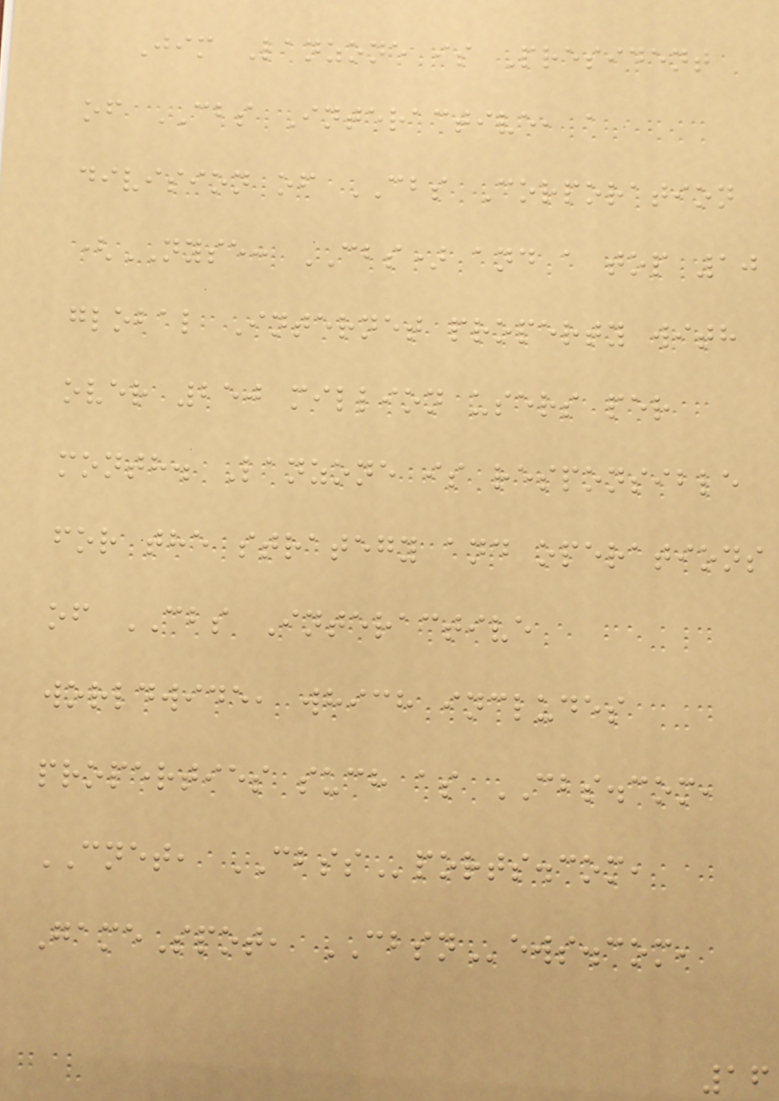Jim Lanzone is President
of CBS Interactive, a
division of CBS Corporation
(NYSE: CBS) and a top 10
global Internet property with
over 250 million users per
month. Lanzone is responsible
for the strategy and operations
of CBS Interactive
worldwide, which includes
properties such as CBS.com,
CNET, CBSSports.com,
GameSpot, CBSNews.com,
16
